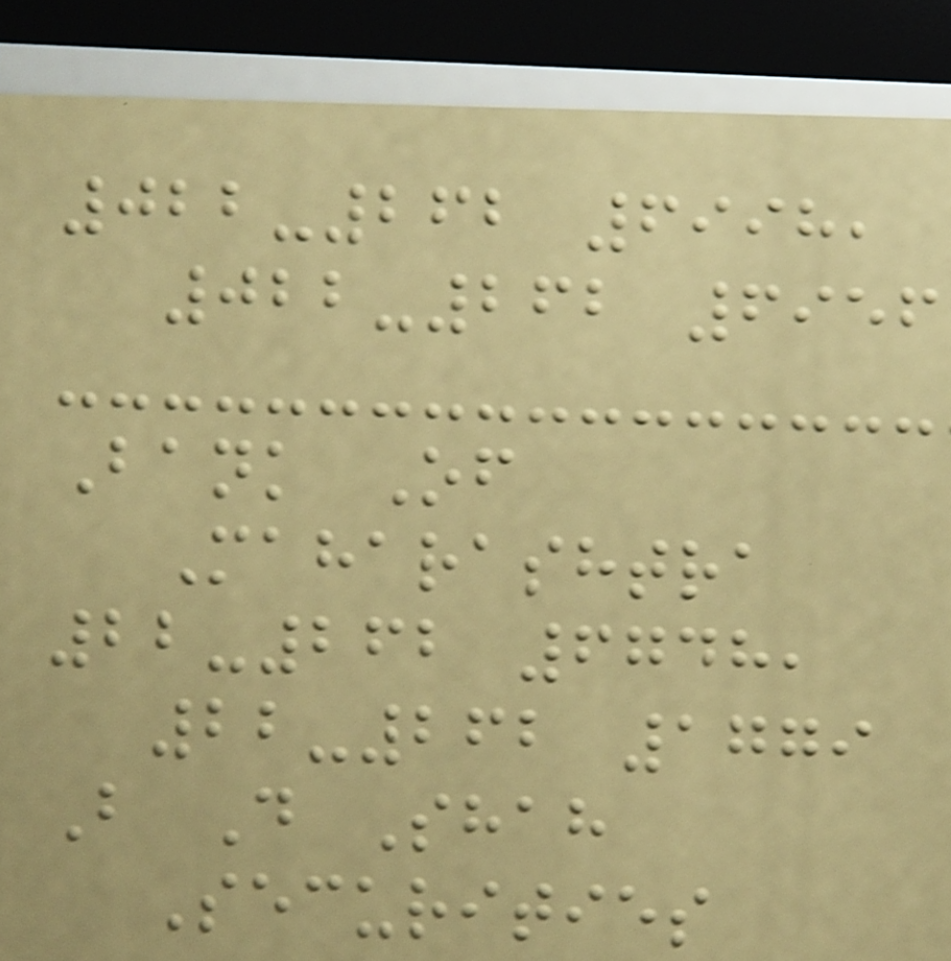022-262 6998,
022-262 6956
Bank Of
Maharashtra
22-262 6748,
22-262 1779
B D Shah
Securities
